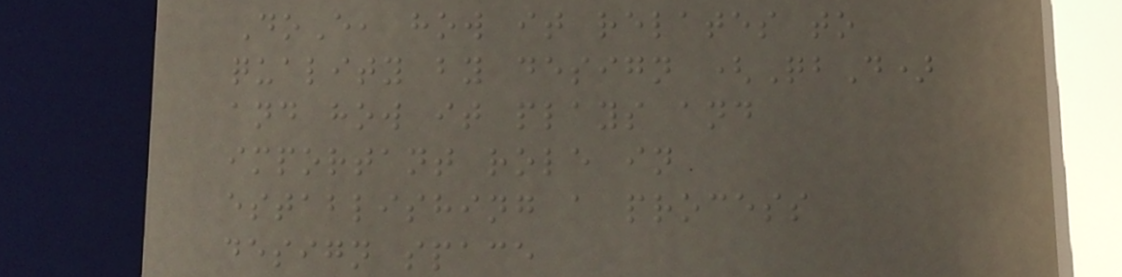DoE, how it relates to
quality by design (QbD)
and how it plays and
important role in
establishing a process
design space
